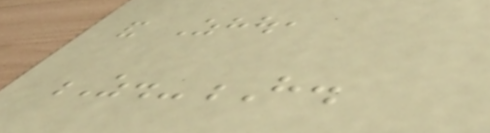and Zhou,
Z.-H.
